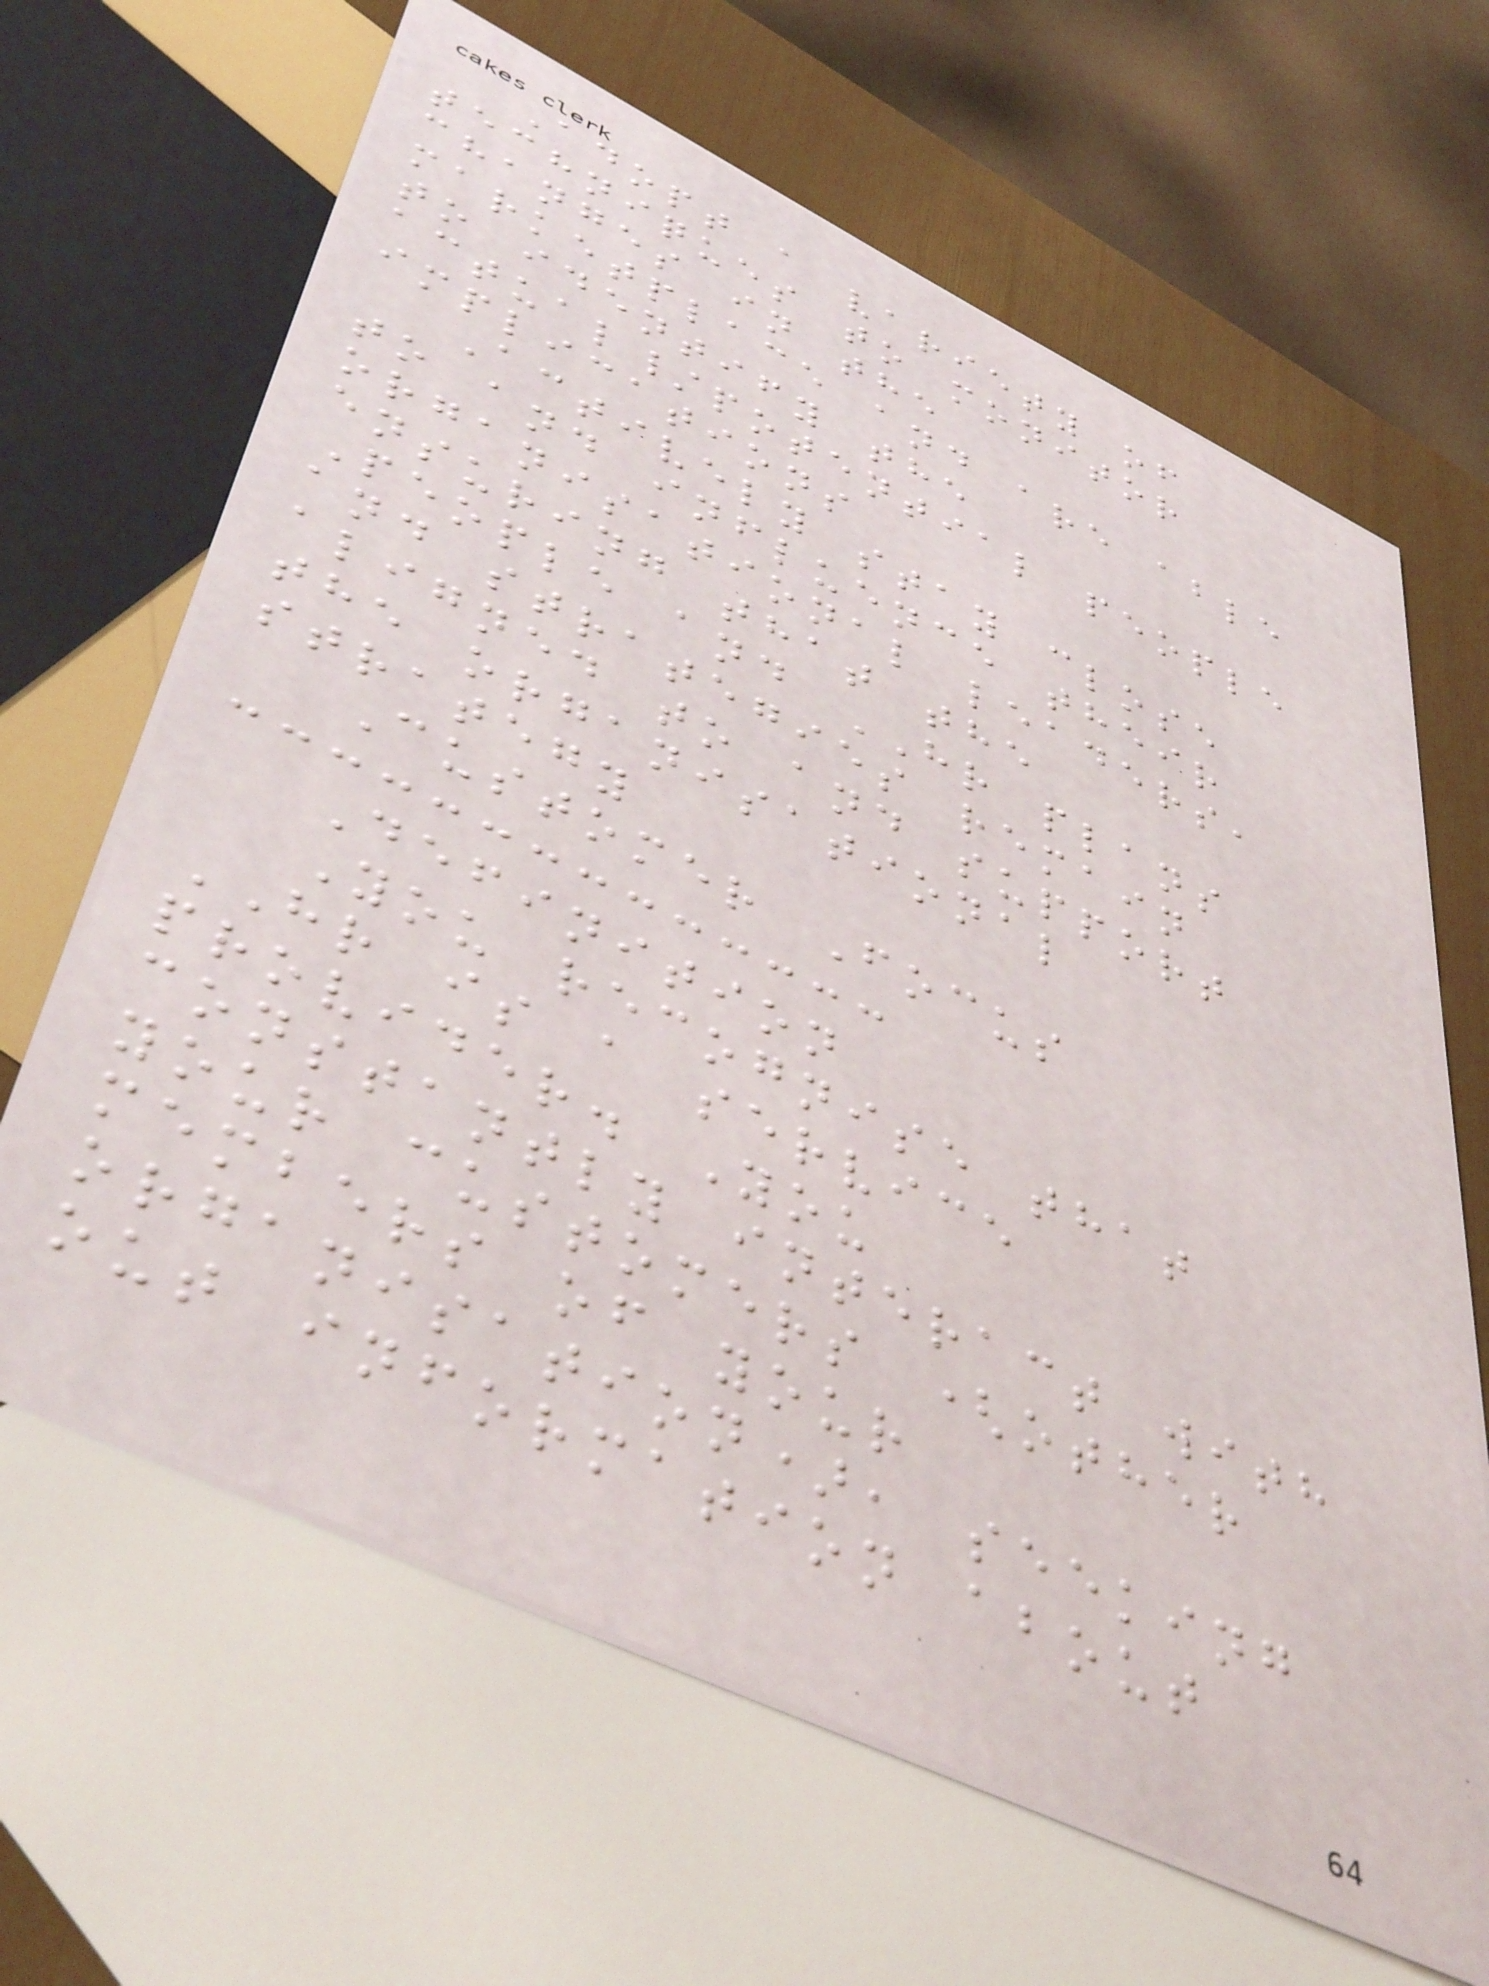Adopt a variety of
techniques to monitor
changes in the
marketplace and are able
to identify the
actual/potential people
implications
Actively stay close
to and influence their
organisational leaders,
ensuring that the
People and HR plans
and strategies remain
aligned to and support
the organisational
strategy
Customer Focus
Definition
You recognise that
HR is a service
provider. You
constantly interact with
your customers (other
members of your
organisation), seeking
out information about
